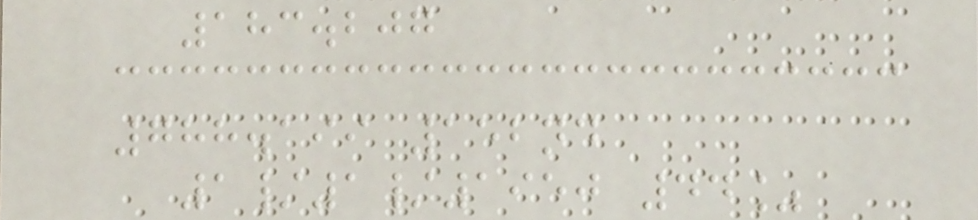183.207
788.199 152nd
1/1/1950 44%
